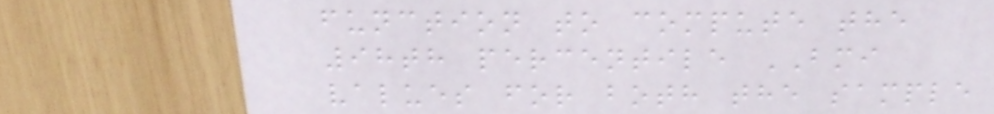function to compute the
98th percentile BMI
values for both the sample
